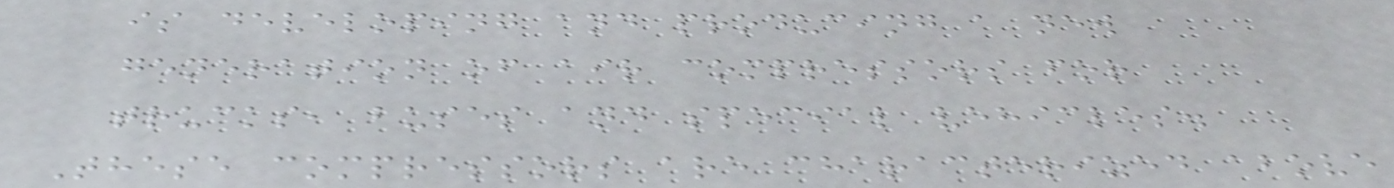is developing and producing a new
generation of air compressors for
trucks, buses and special vehicles.
These compressors are characterized above
